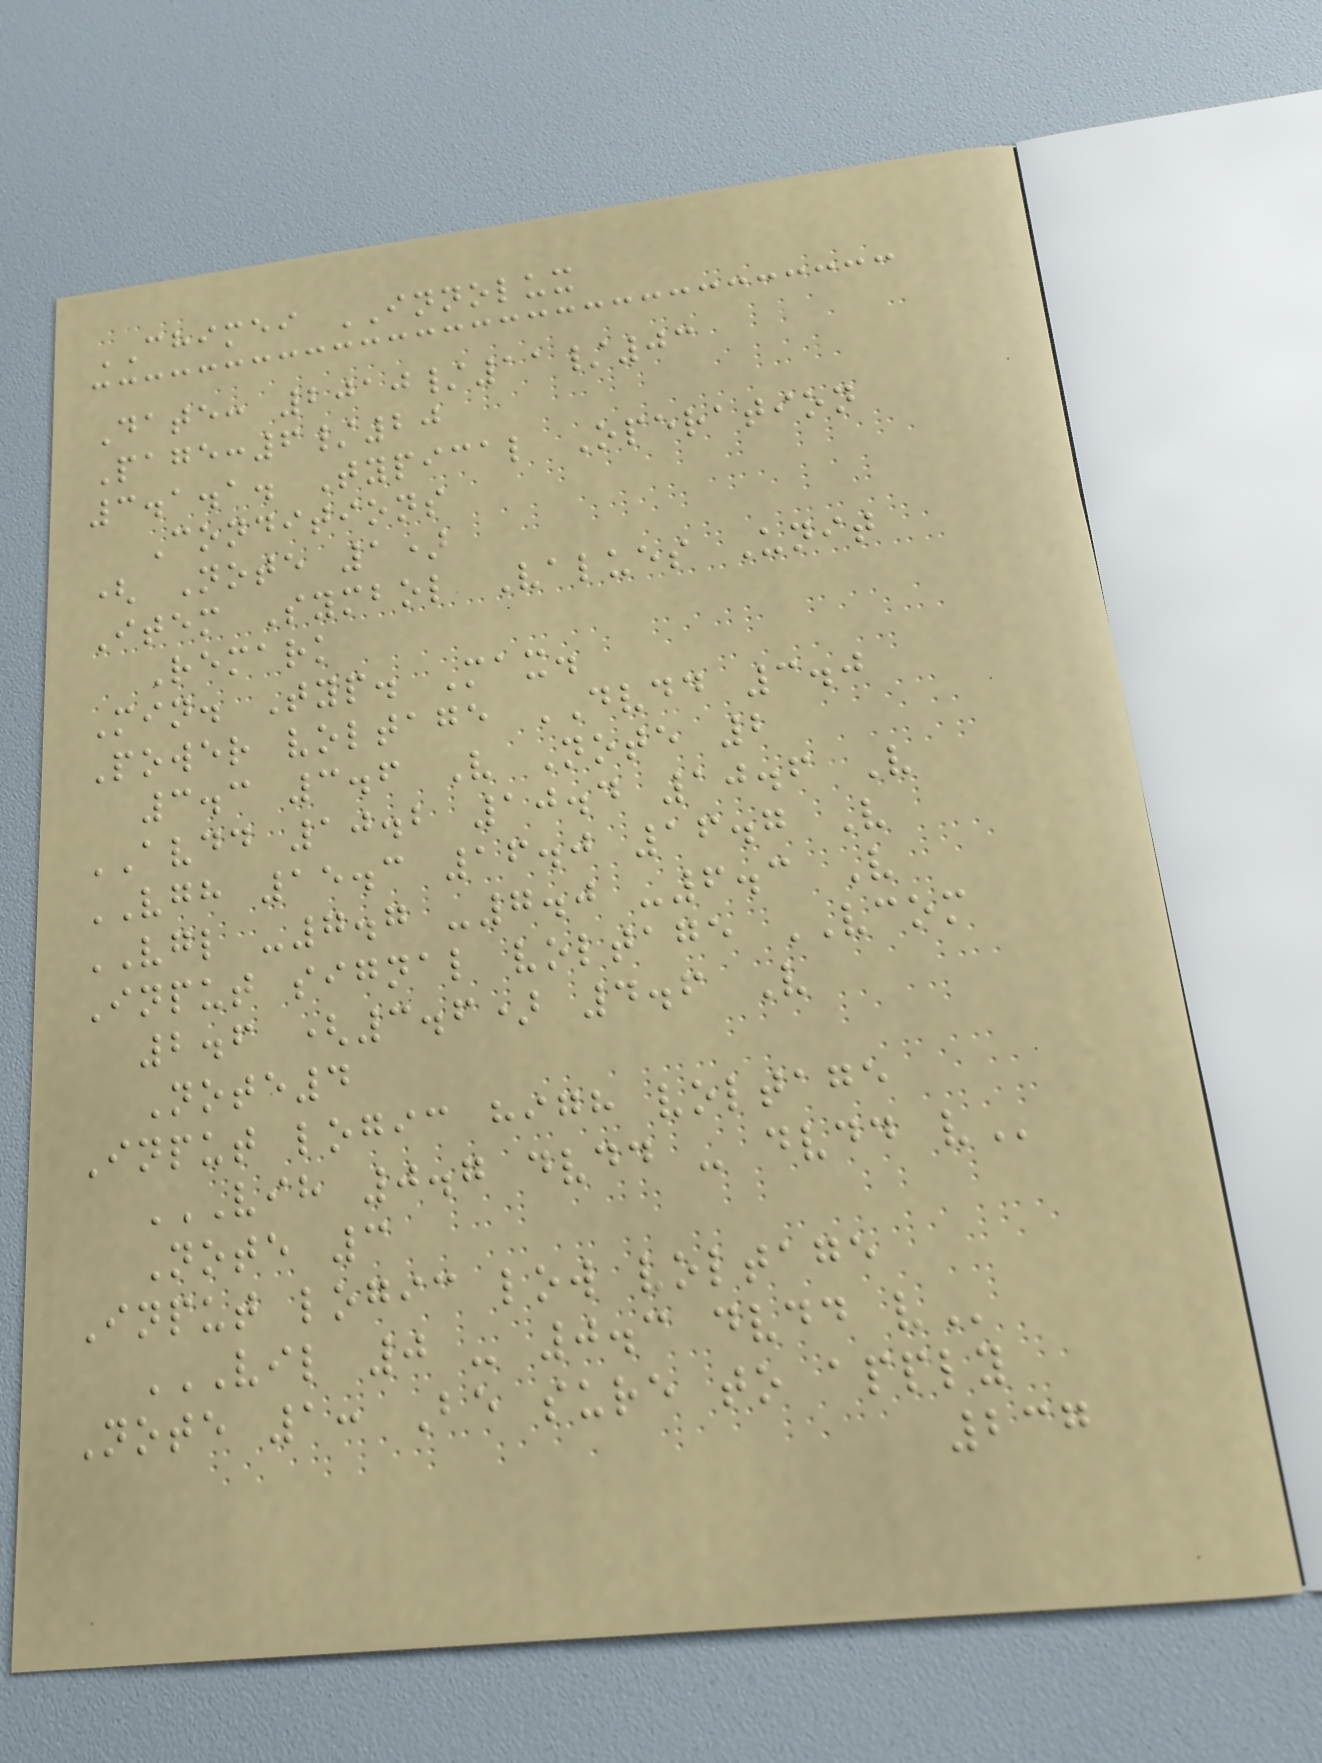CHIMEI INNOLUX
Date: 2010/11/03
Page:6/20
3.1.1. Typical Operation
Conditions
( Note 1)
Item Symbol Values Unit
Remark
Min. Typ. Max.
Power voltage DVDD 3.0
3.3 3.6 V Note 2
AVDD 10.2 10.4 10.6 V
VGH 15.3 16.0 16.7 V
VGL -7.7 -7.0 -6.3 V
Input signal voltage VCOM
2.6 (3.6) 4.6 V
Note4
Input logic high voltage
VIH 0.7 DVDD - DVDD V
Note 3
Input logic low voltage
VIL 0 - 0.3 DVDD V
Note 1: Be sure to apply
237
